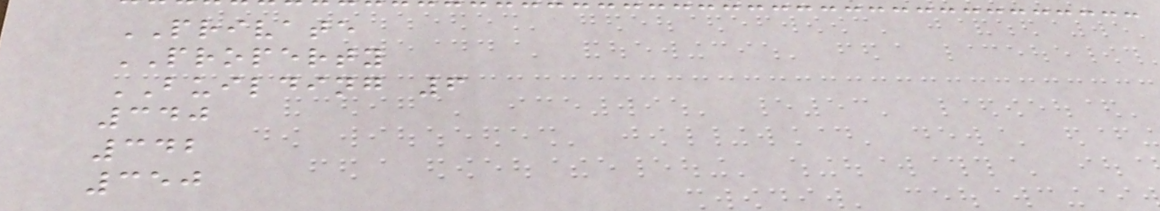PRIVATE
PROPERTY
BUILDING 6
340
342
350
